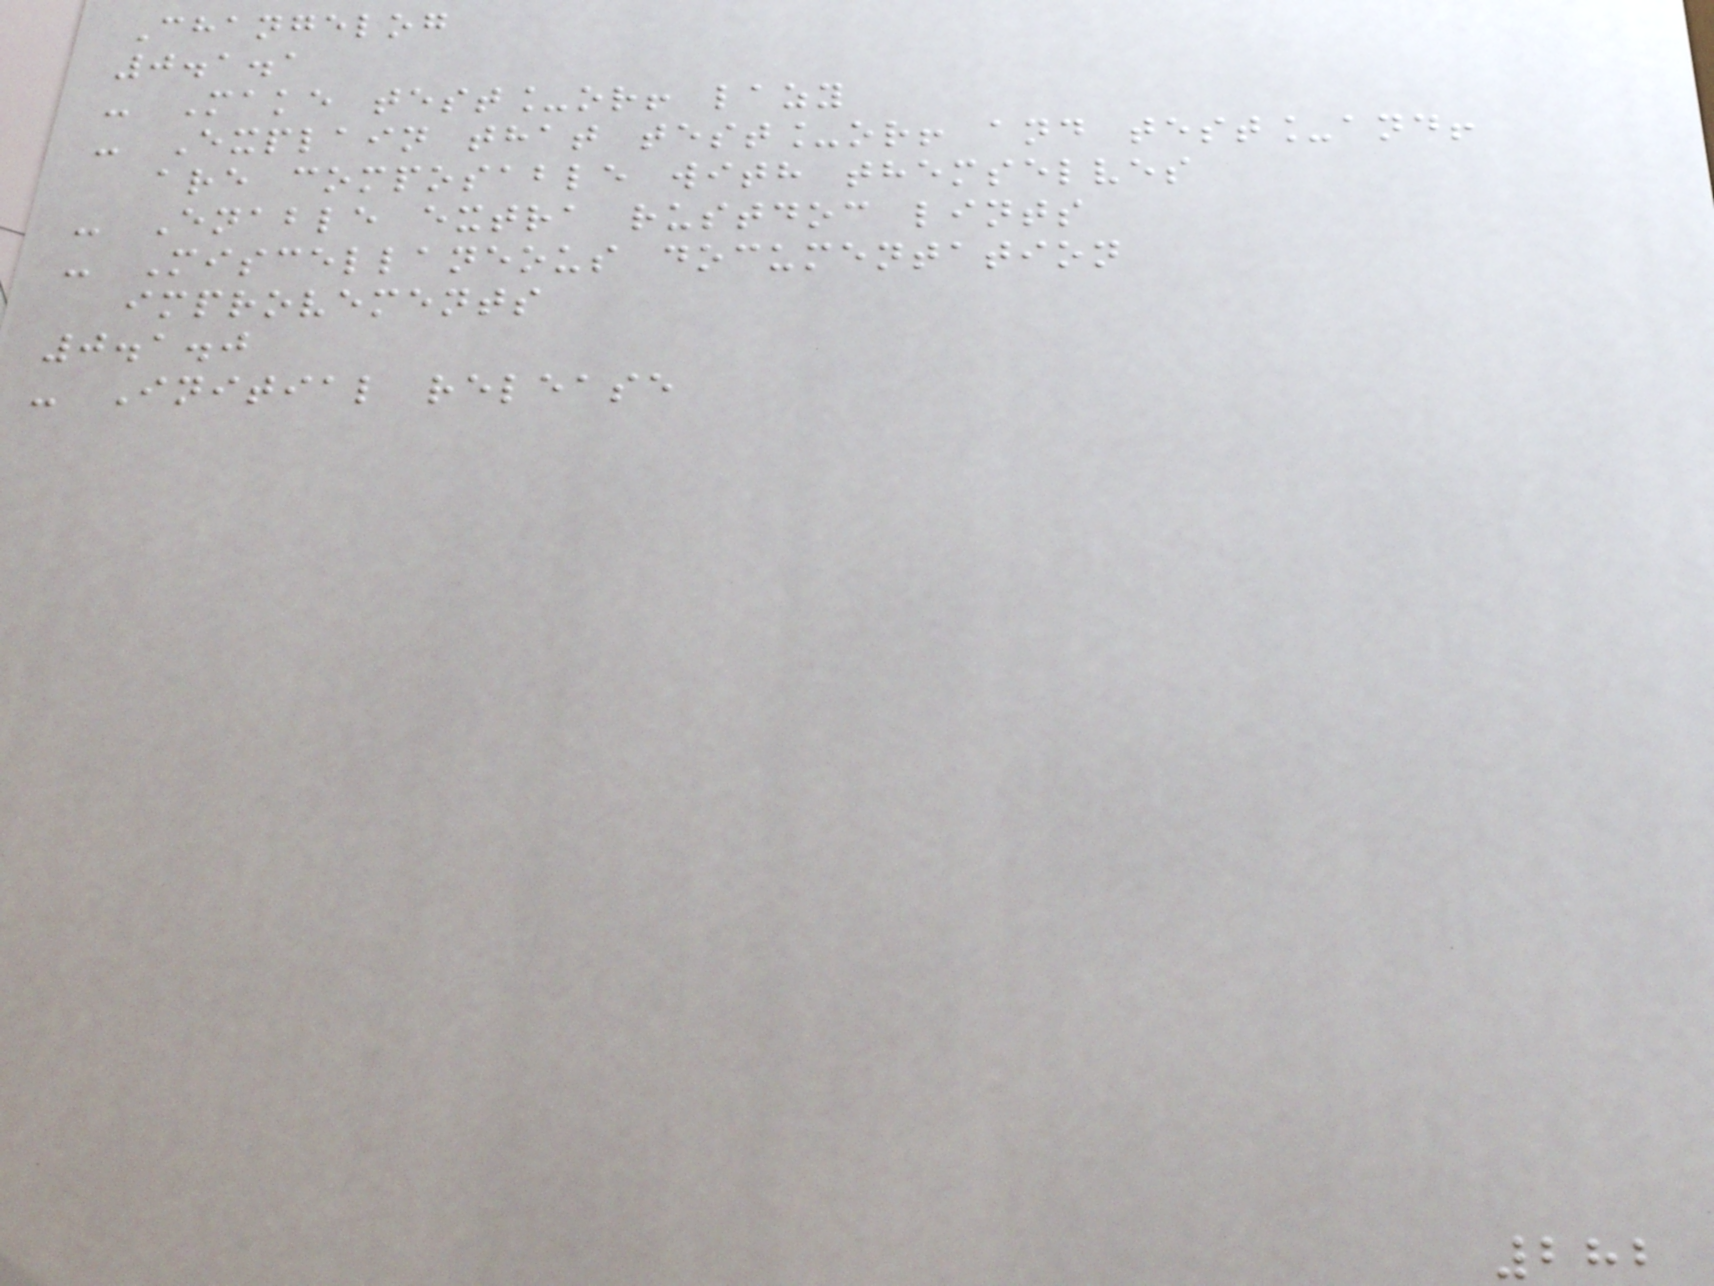Changelog
0.1.1
- Make test_or! lazy
- Explain that test_or! and test_and!
are composable with themselves
- Enable extra rustdoc lints
- Miscellaneous documentation
improvements
0.1.0
- Initial release
282
